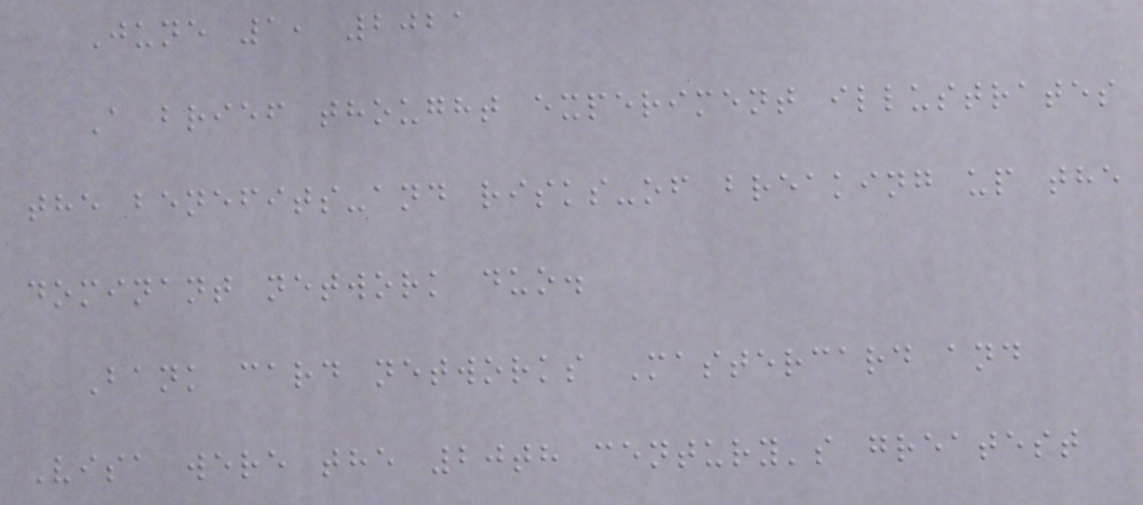June 1, 2021
A brief thought experiment illustrates
the benefits-and risks-of breaking up the
dominant network duo.
Bank card networks Mastercard and
Visa were the 20th century's greatest
